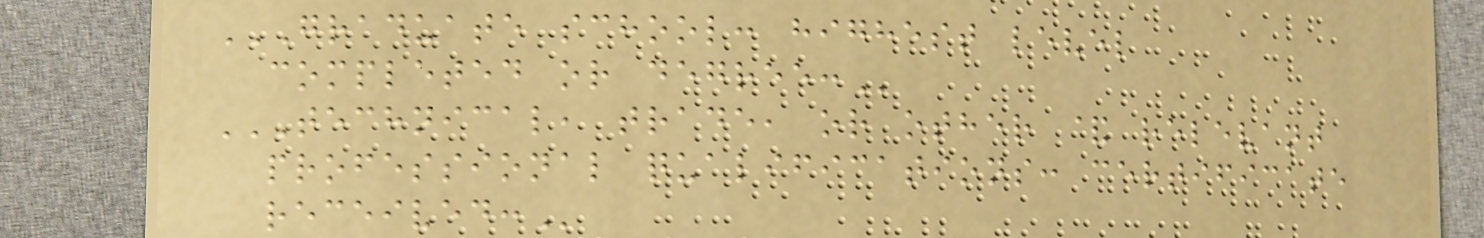GRADUATE SCHOOL: HIGHEST LEVEL
COMPLETED OR DEGREE:
TECHNICAL, TRADE, OR OTHER & RELEVANT
PROFESSIONAL QUALIFICATIONS: CERTIFICATE
RECEIVED:
